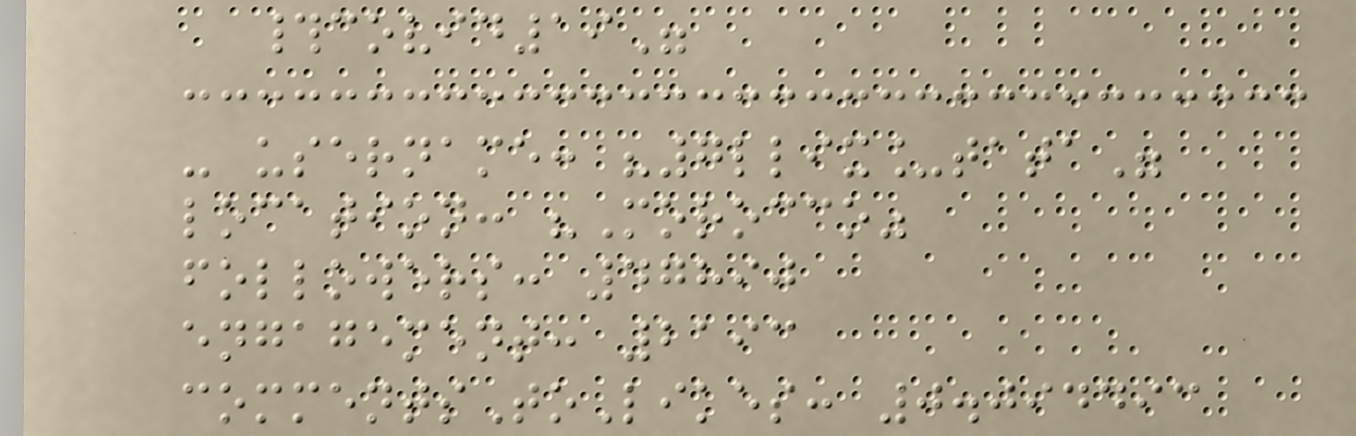#covid19"
- username: "7llix_tata"
location: "Morocco"
followers: 47890
engagement: 2193
commentsToLikes: 0.094493
